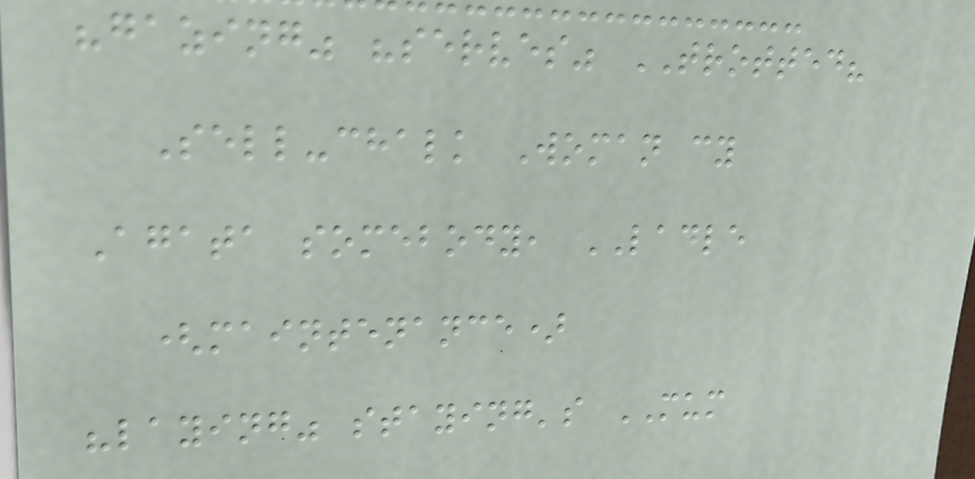"gazing" "serves" TROTTED?
Sell-chalk Woman cy
Agata somebody, LADLE
(maintenance)
"laying" staying's MUM
